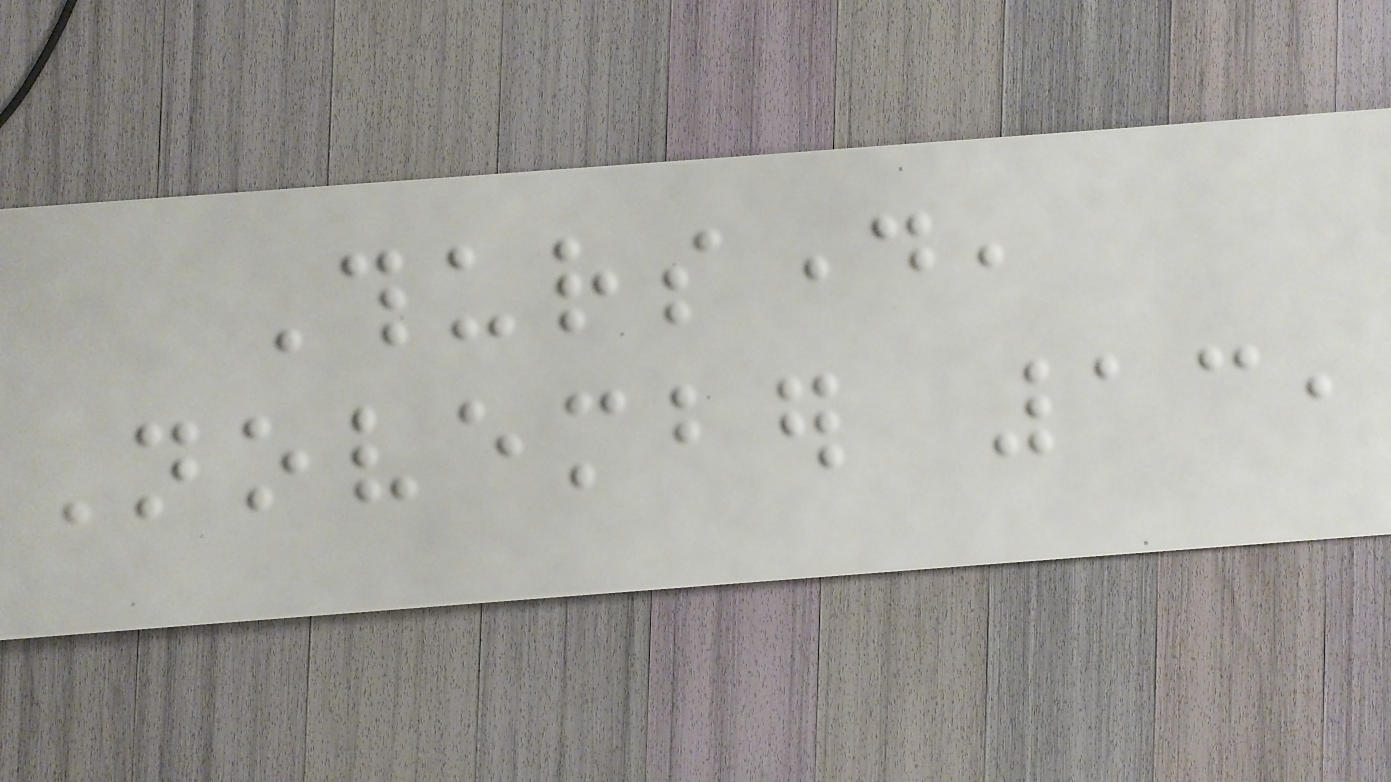Thursday,
November 13,
